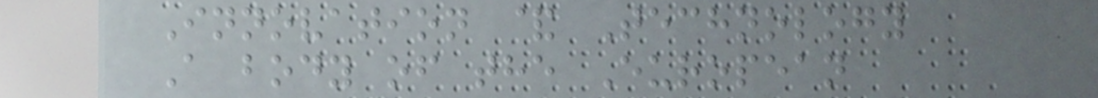Innovation & Technology
A body of the European
